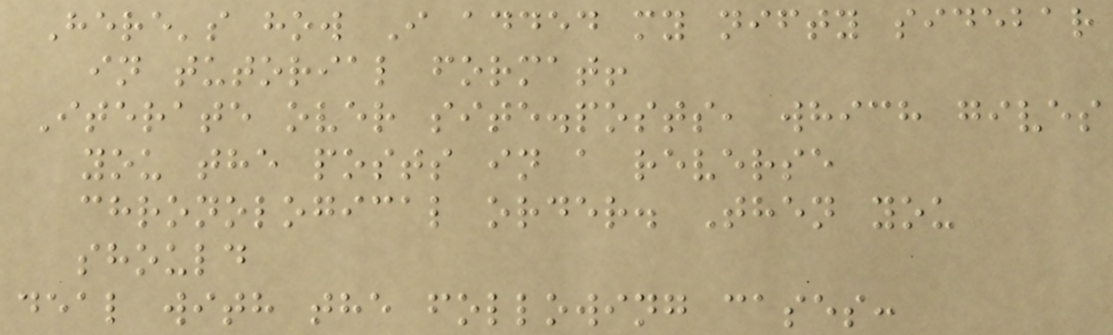Here's how I added my nifty sidebar
in tutorial format!
Iterate over site.posts, which gives
you the posts in a reverse
chronological order. Then you
should
deal with the following cases:
